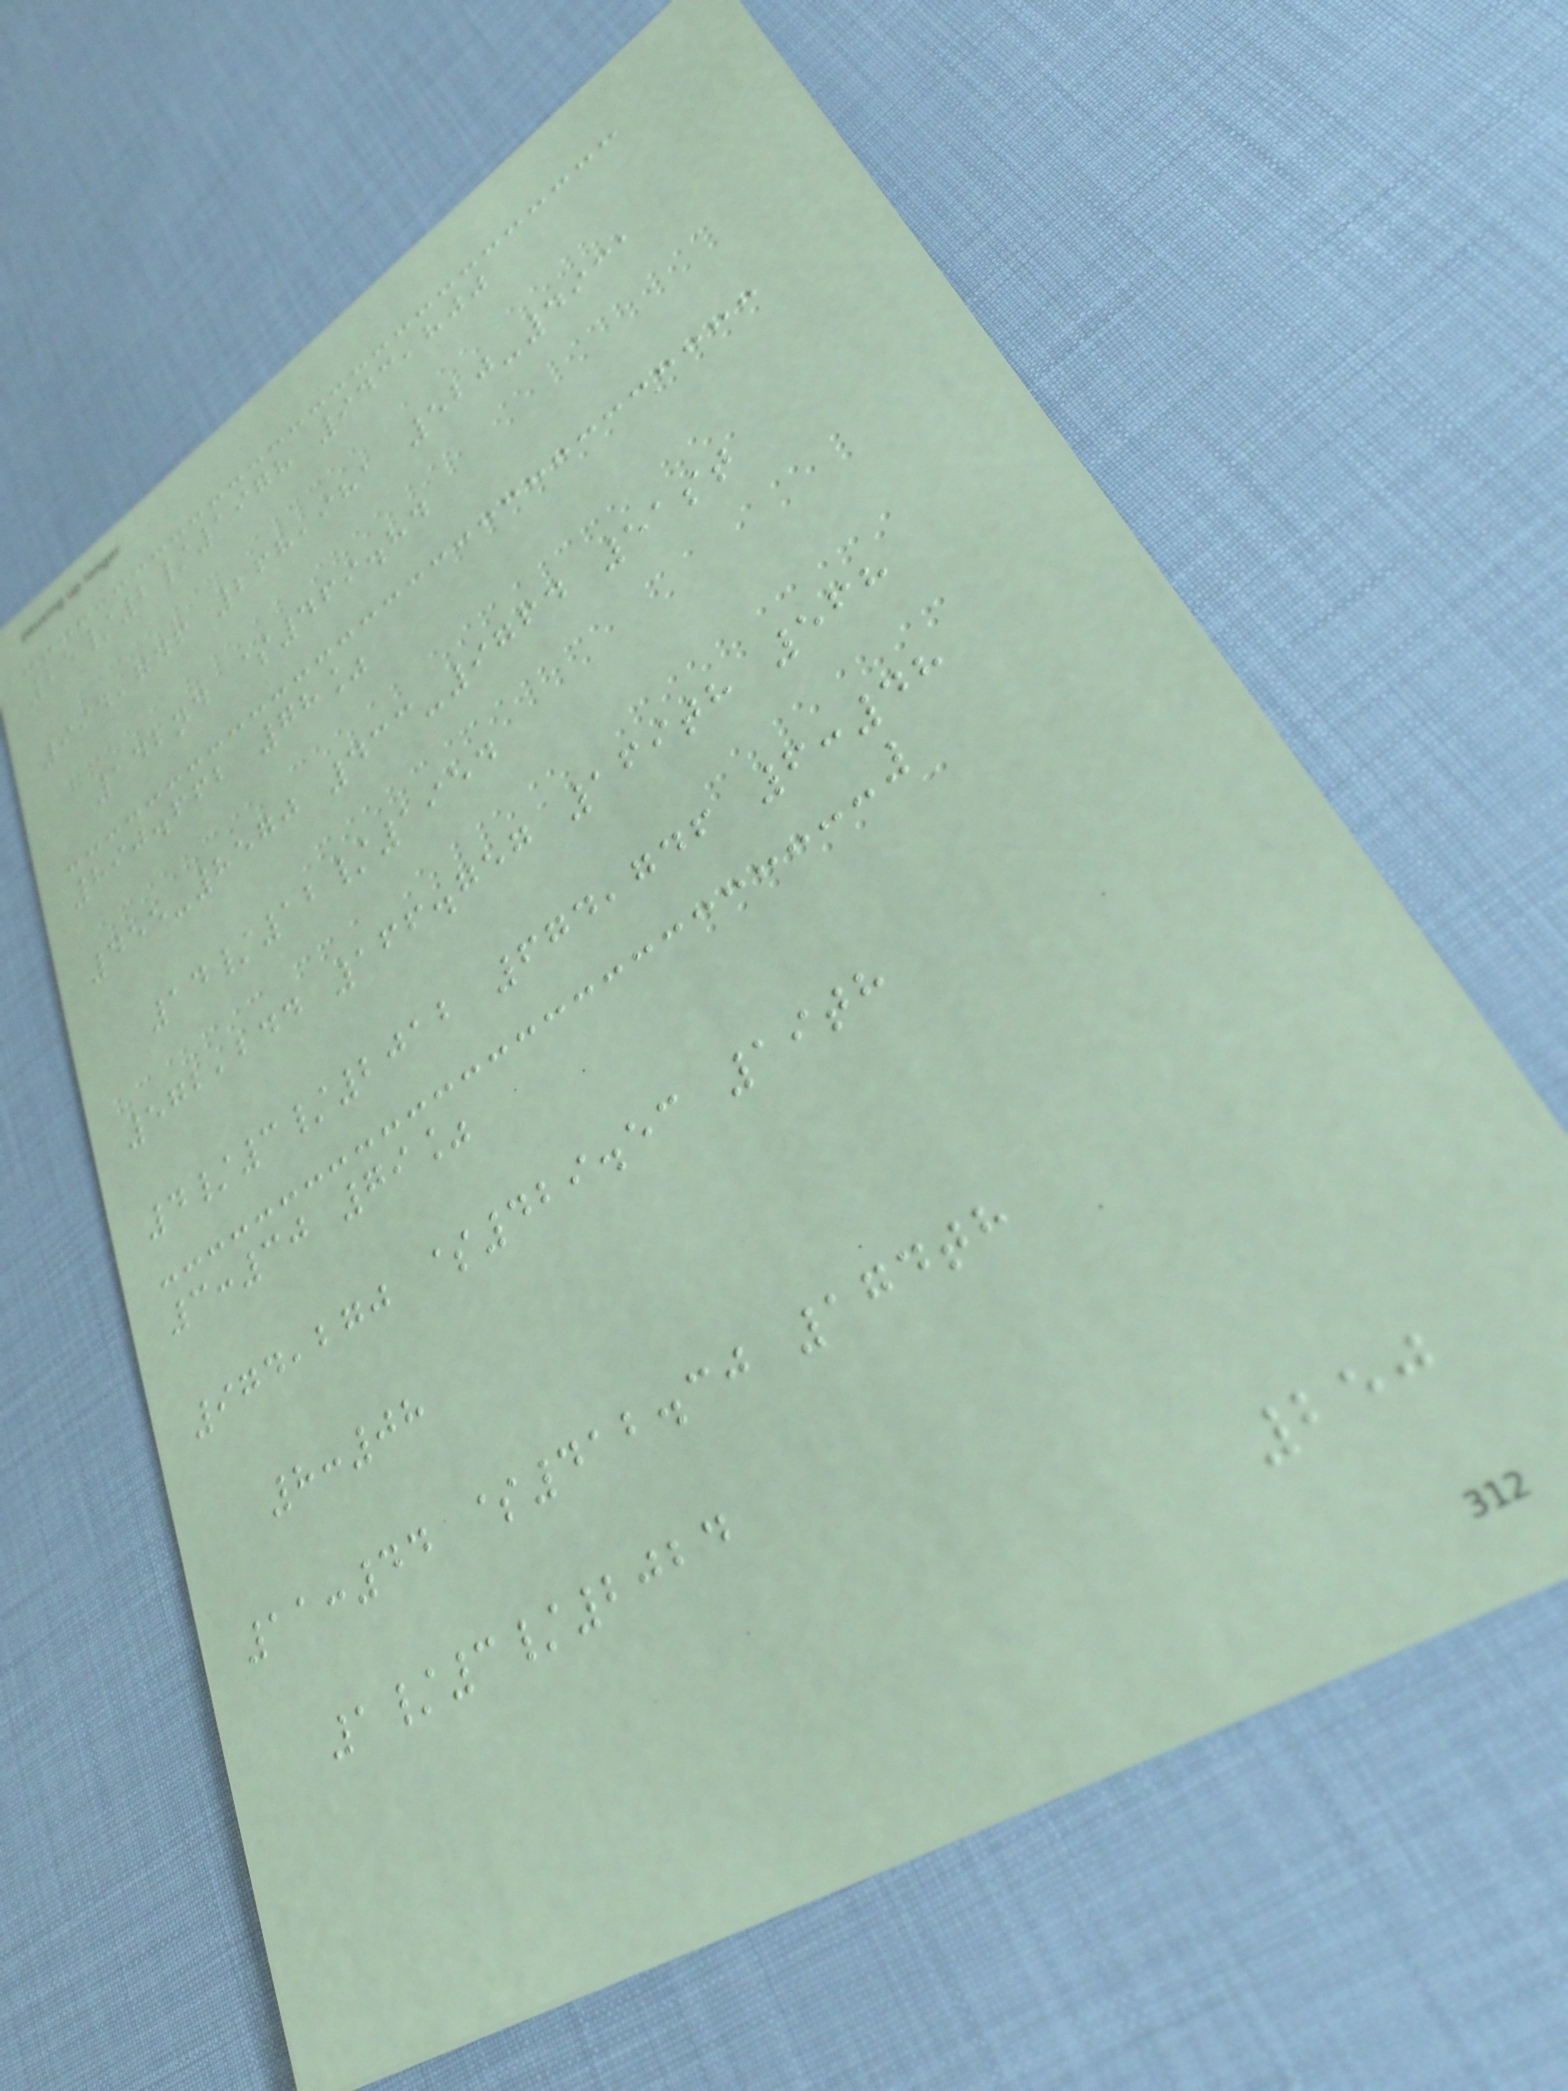25/2/1978 943,800
994,746 268,981 520-4931
142nd $469.84
890.662 78%
455-8570 433-9764 51st
14/12/1954
572,244 166.757 169th 568
4/3/2012 674,746 6:48
3:30 79%
974,270 $429.53 19th
8:08
11:44 $412.30 174th
1/3/2024
250
